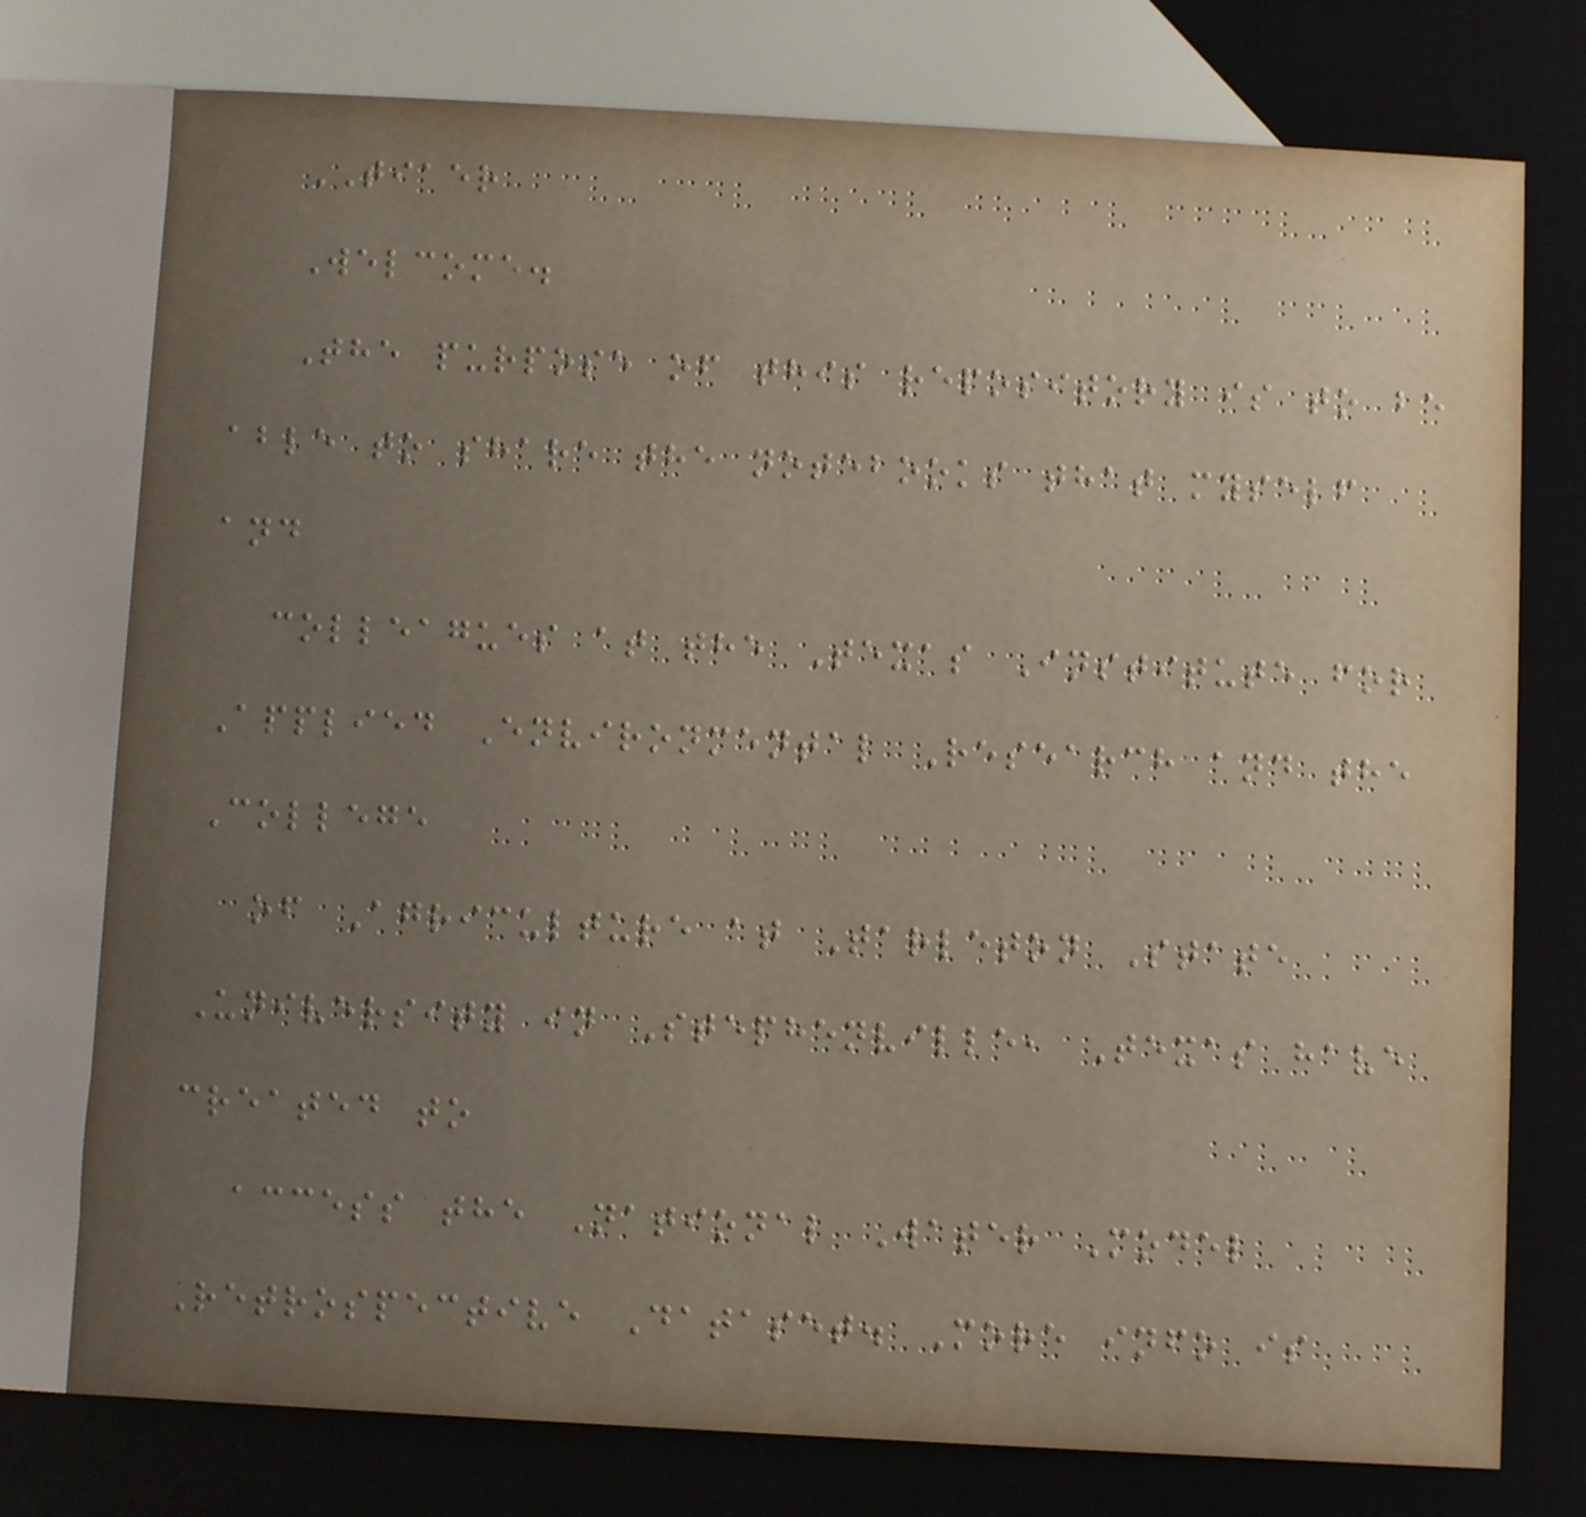TIAER
Welcome.
The purpose of this repository is to be
able to share the notebooks that myself
and
colleagues at the Texas Institute for
Applied Environmental Research and the
College
of Agriculture at Tarleton State
University in Stephenville, Texas have
created to
access the National Water Model
Retrospective Dataset. More info is
